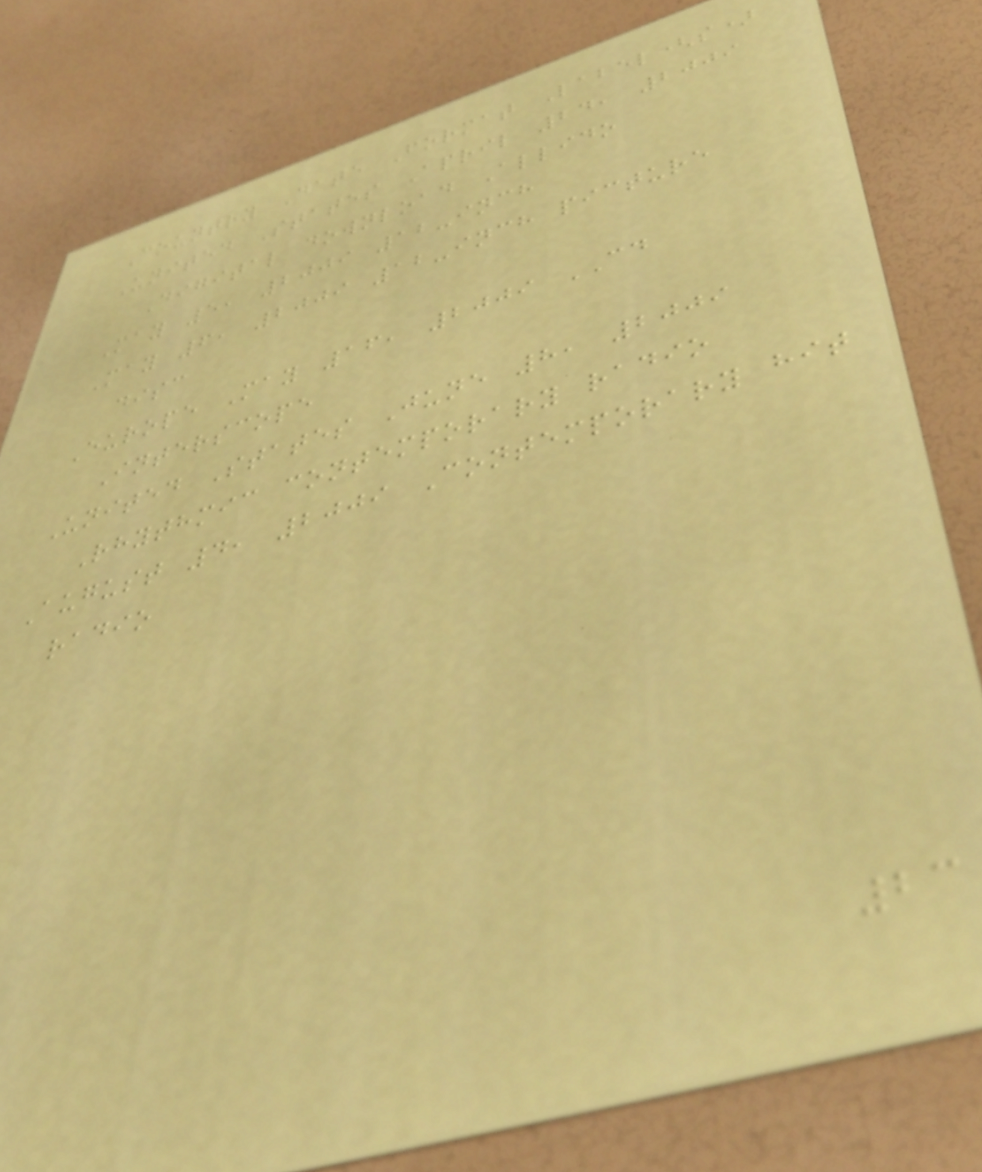Country Date Format Label(s)
United States April 24, 2009
Digital download Allido
May 5, 2009 12-inch
May 6, 2009 12-inch picture
disc
Europe May 16, 2009 CD
Interscope
United States June 8, 2009
Rhythmic contemporary radio
August 4, 2009 Contemporary hit
radio
23
